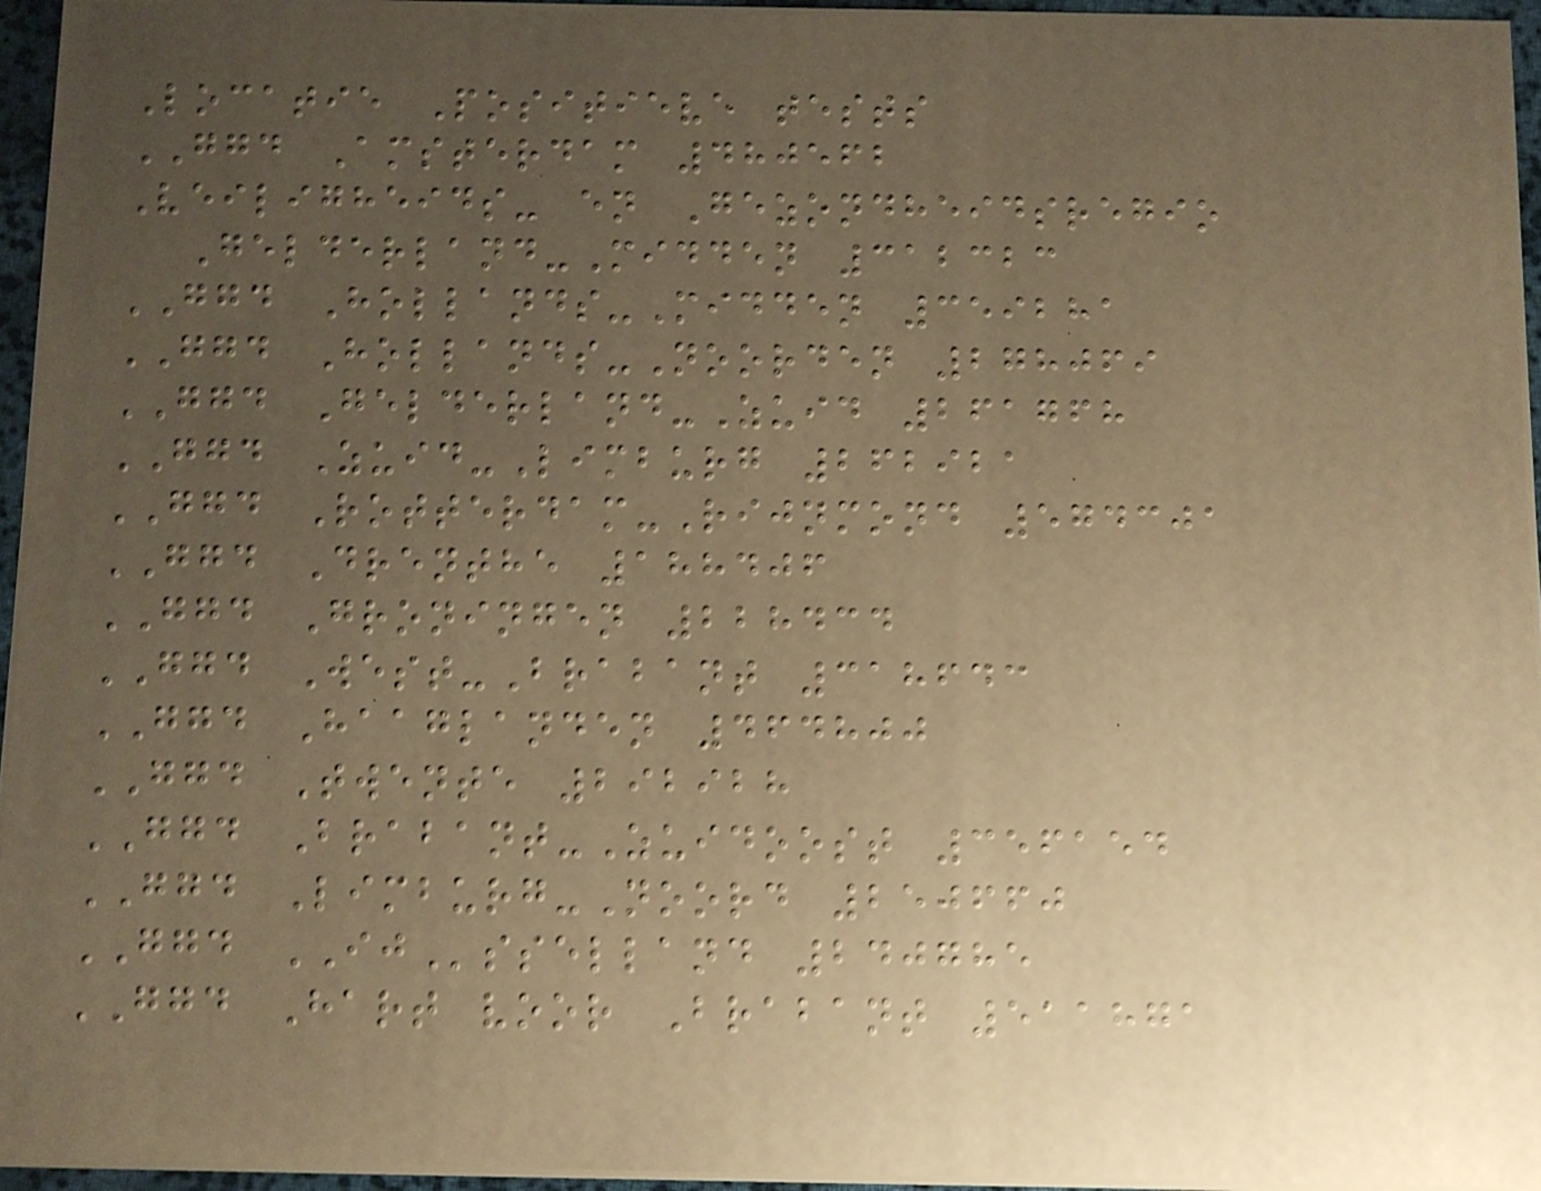Locatie Positieve tests
GGD Amsterdam 480562
Veiligheids- en Gezondheidsregio
Gelderland-Midden 312323
GGD Hollands-Midden 359281
GGD Hollands-Noorden 278069
GGD Gelderland-Zuid 261768
GGD Zuid-Limburg 262921
GGD Rotterdam-Rijnmond 574301
GGD Drenthe 188406
GGD Groningen 228434
GGD West-Brabant 318643
GGD Haaglanden 464800
GGD Twente 292928
GGD Brabant-Zuidoost 356154
GGD Limburg-Noord 250660
GGD IJsselland 240785
GGD Hart voor Brabant 511871
